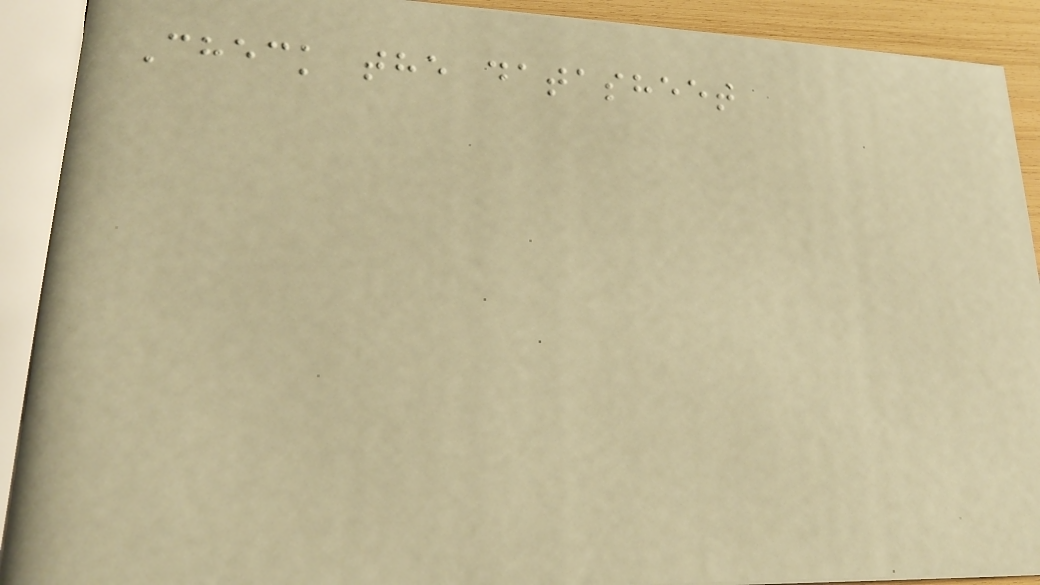Check the datasheet
